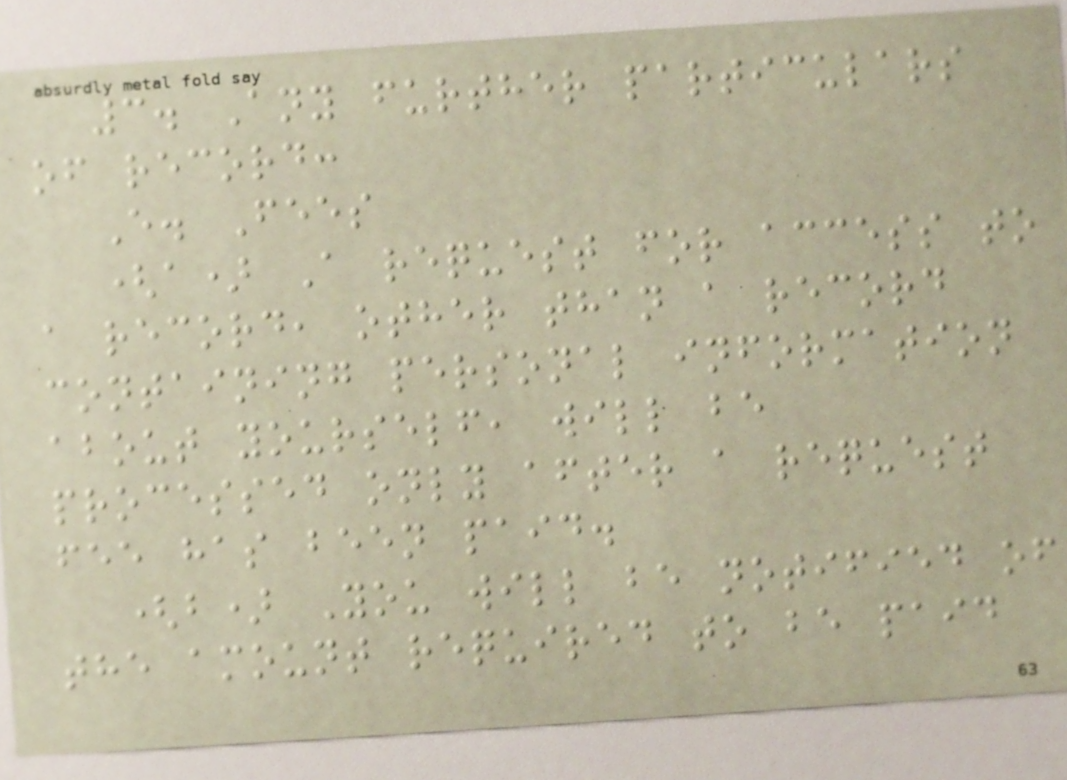3. Any further particulars
of record:
E. Fees
(a) A request for access to
a record, other than a record
containing personal information
about yourself, will be
processed only after a request
fee has been paid.
(b) You will be notified of
the amount required to be paid
